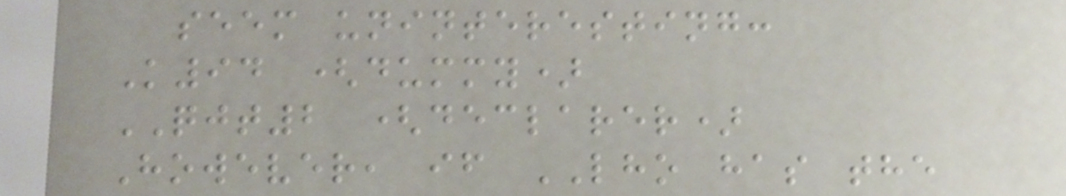seem uninteresting:
K94 (dummy)
QJT2 (declarer)
However, if LHO has the
